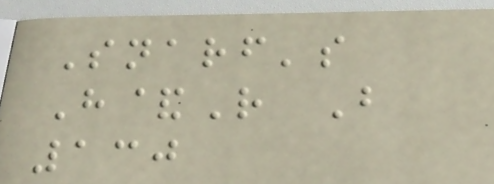Snarf's
H&R B
130
